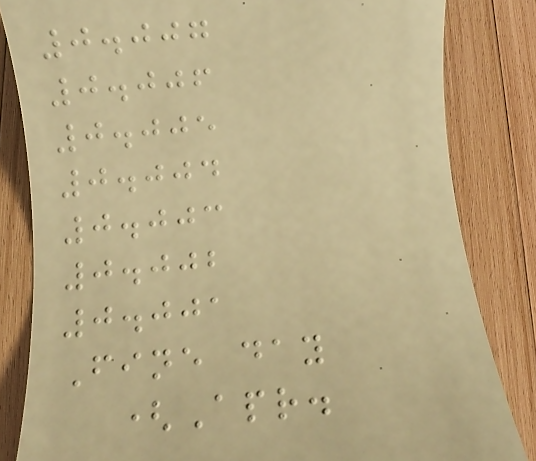0.007
0.006
0.005
0.004
0.003
0.002
0.001
Fine day
(Apr.
